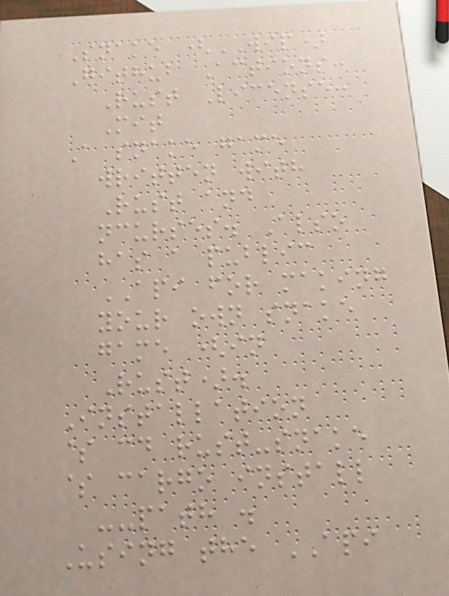Snake (WIP)
Github Actions:
Rust License:
Mit
A snake game
written with
Rust and
ncurses. Also
has a public
API for making
your own snake
game (in
Rust).
Installation
$ cd rust-snake
$ cargo install
--path .
Using the API
